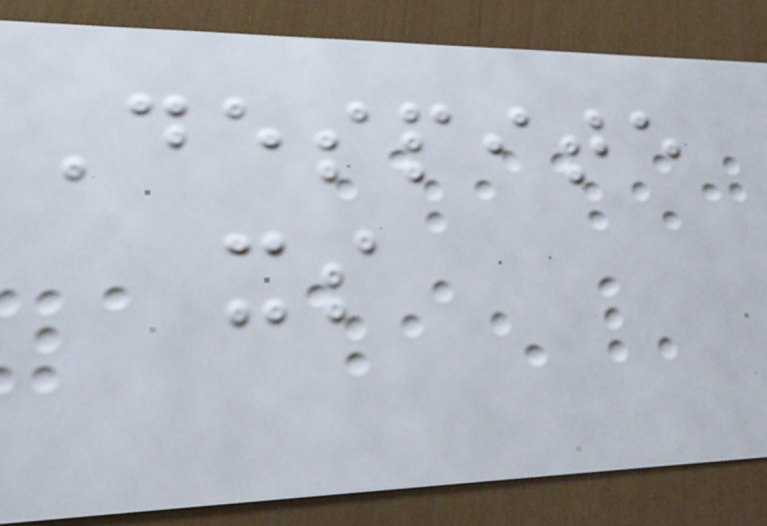Despite
its
